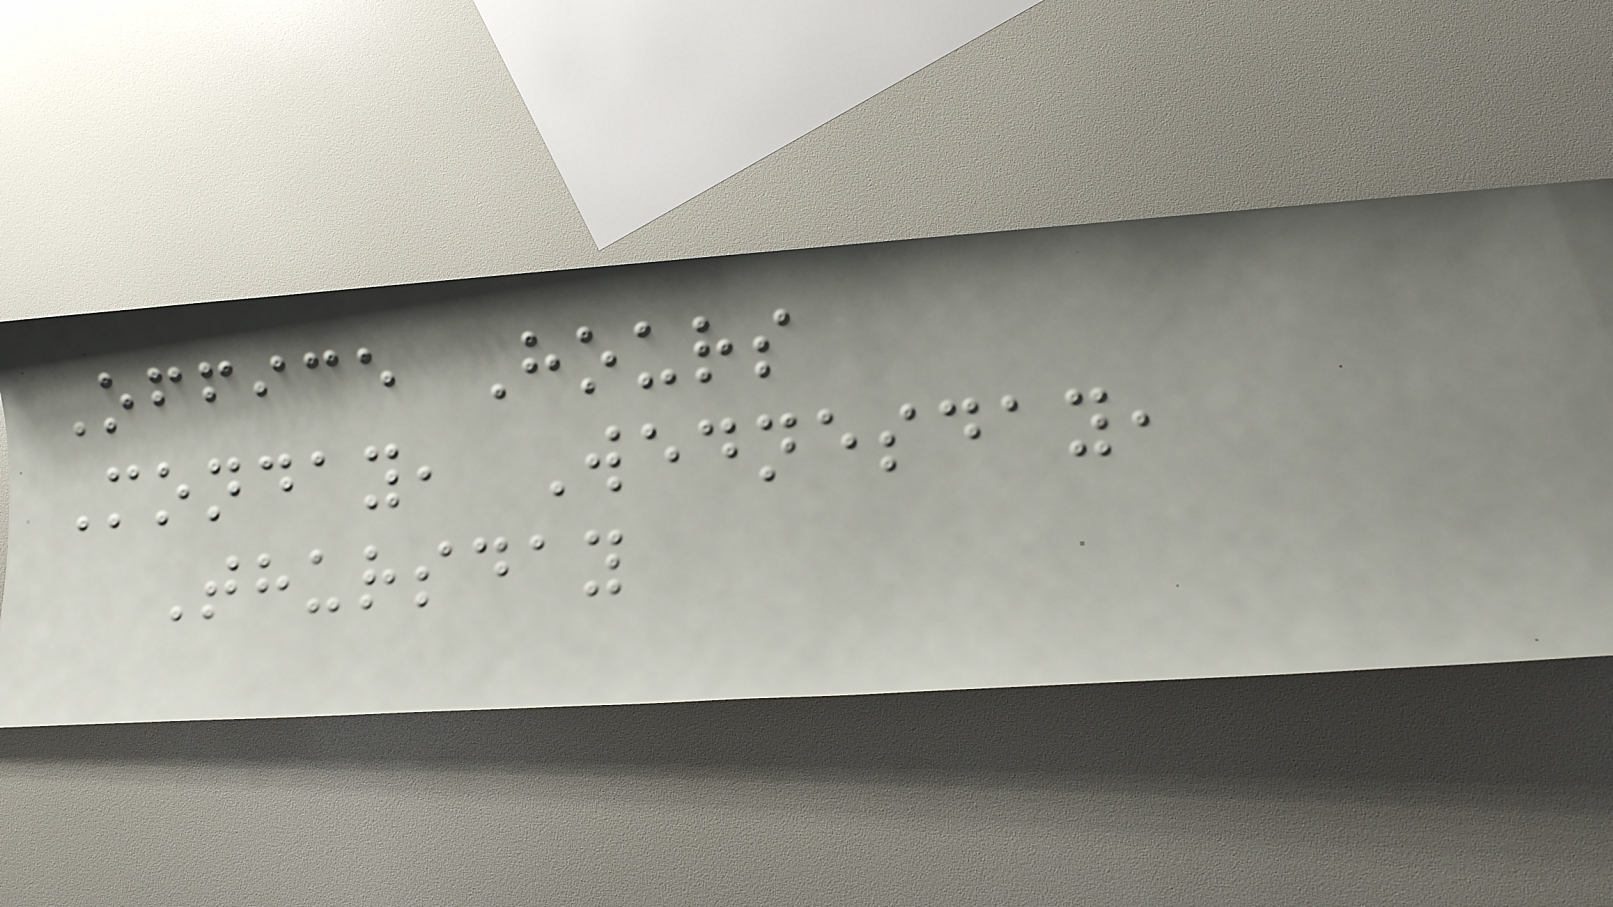Office Hours
Monday, Wednesday,
Thursday
